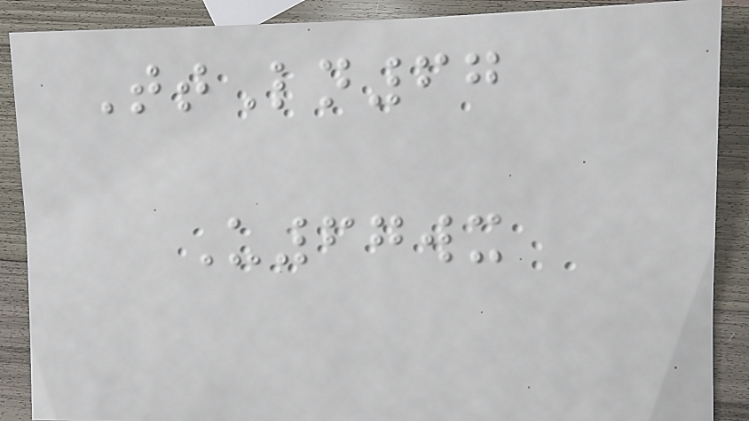TtLn67
U67wx
